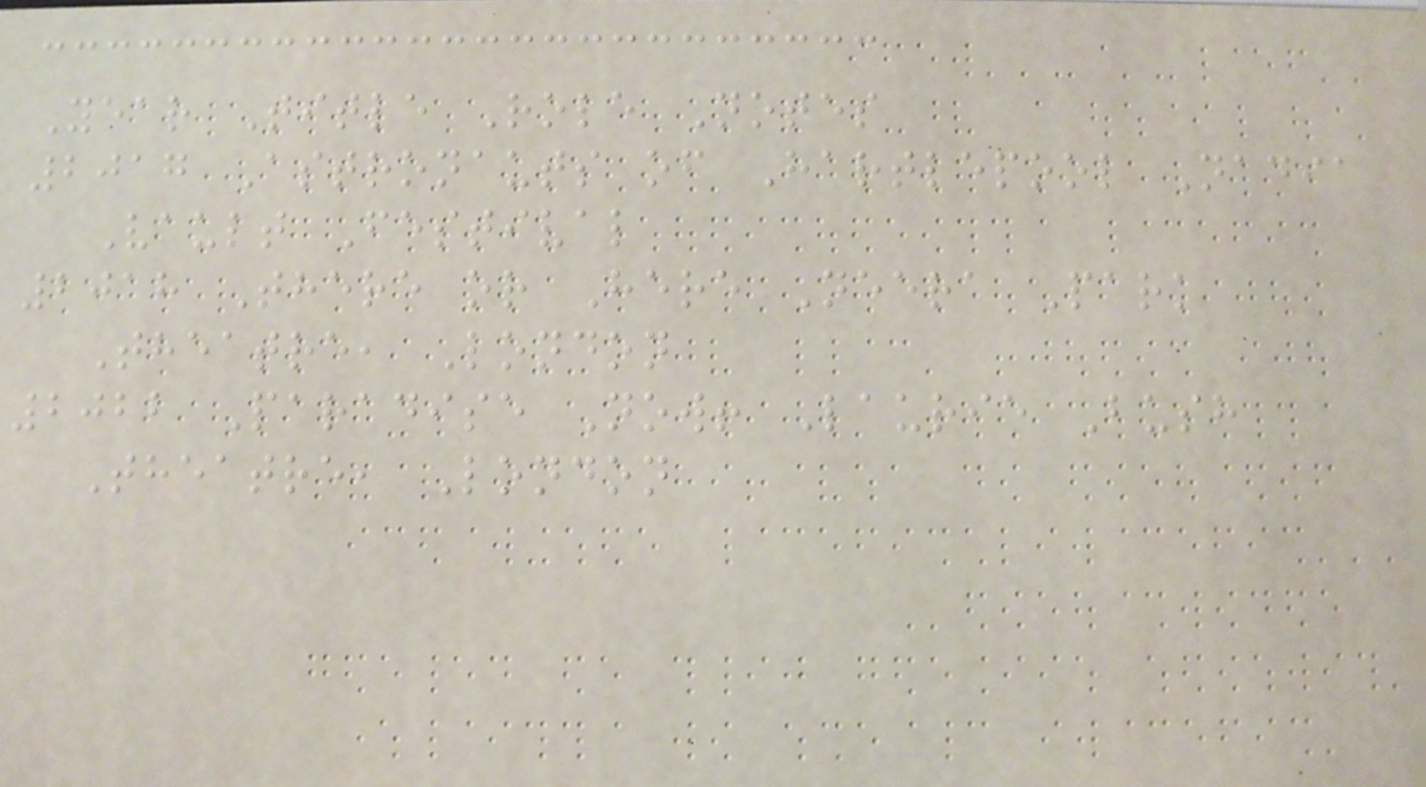Year Title Role Notes
2017 Astronauts of Hartlepool Nadia
Vault Festival
2018 There or Here Neera Park
Theatre, London
2022 Paradise Now! Laurie Bush
Theatre, London
